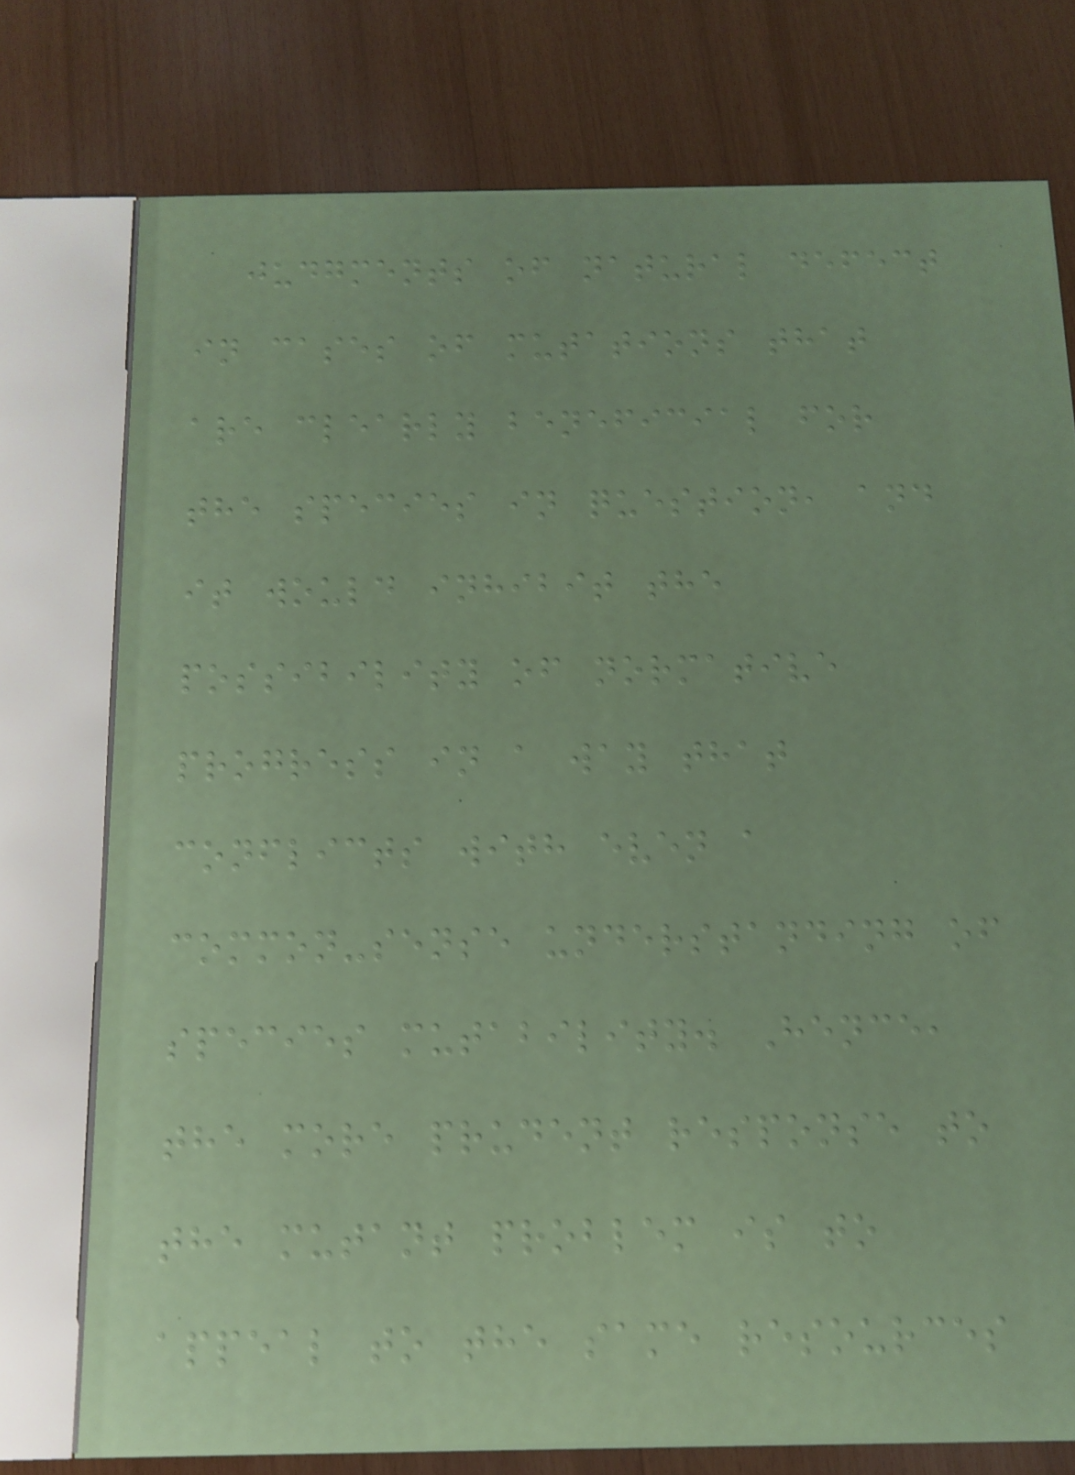judgments of natural defect
in cases of mutations that
are clearly beneficial for
the species in question, and
it would inhibit the
possibility of normative
progress in a way that
conflicts with even a
common-sense understanding of
species mutability. Hence,
the more prudent response to
the mutant problem is to
appeal to the same resources
